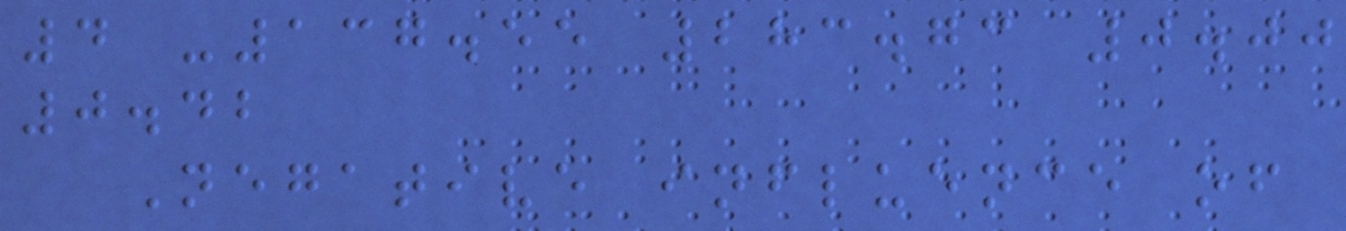4 -137.55 283.73 0.00
0.42
Negative influence of
